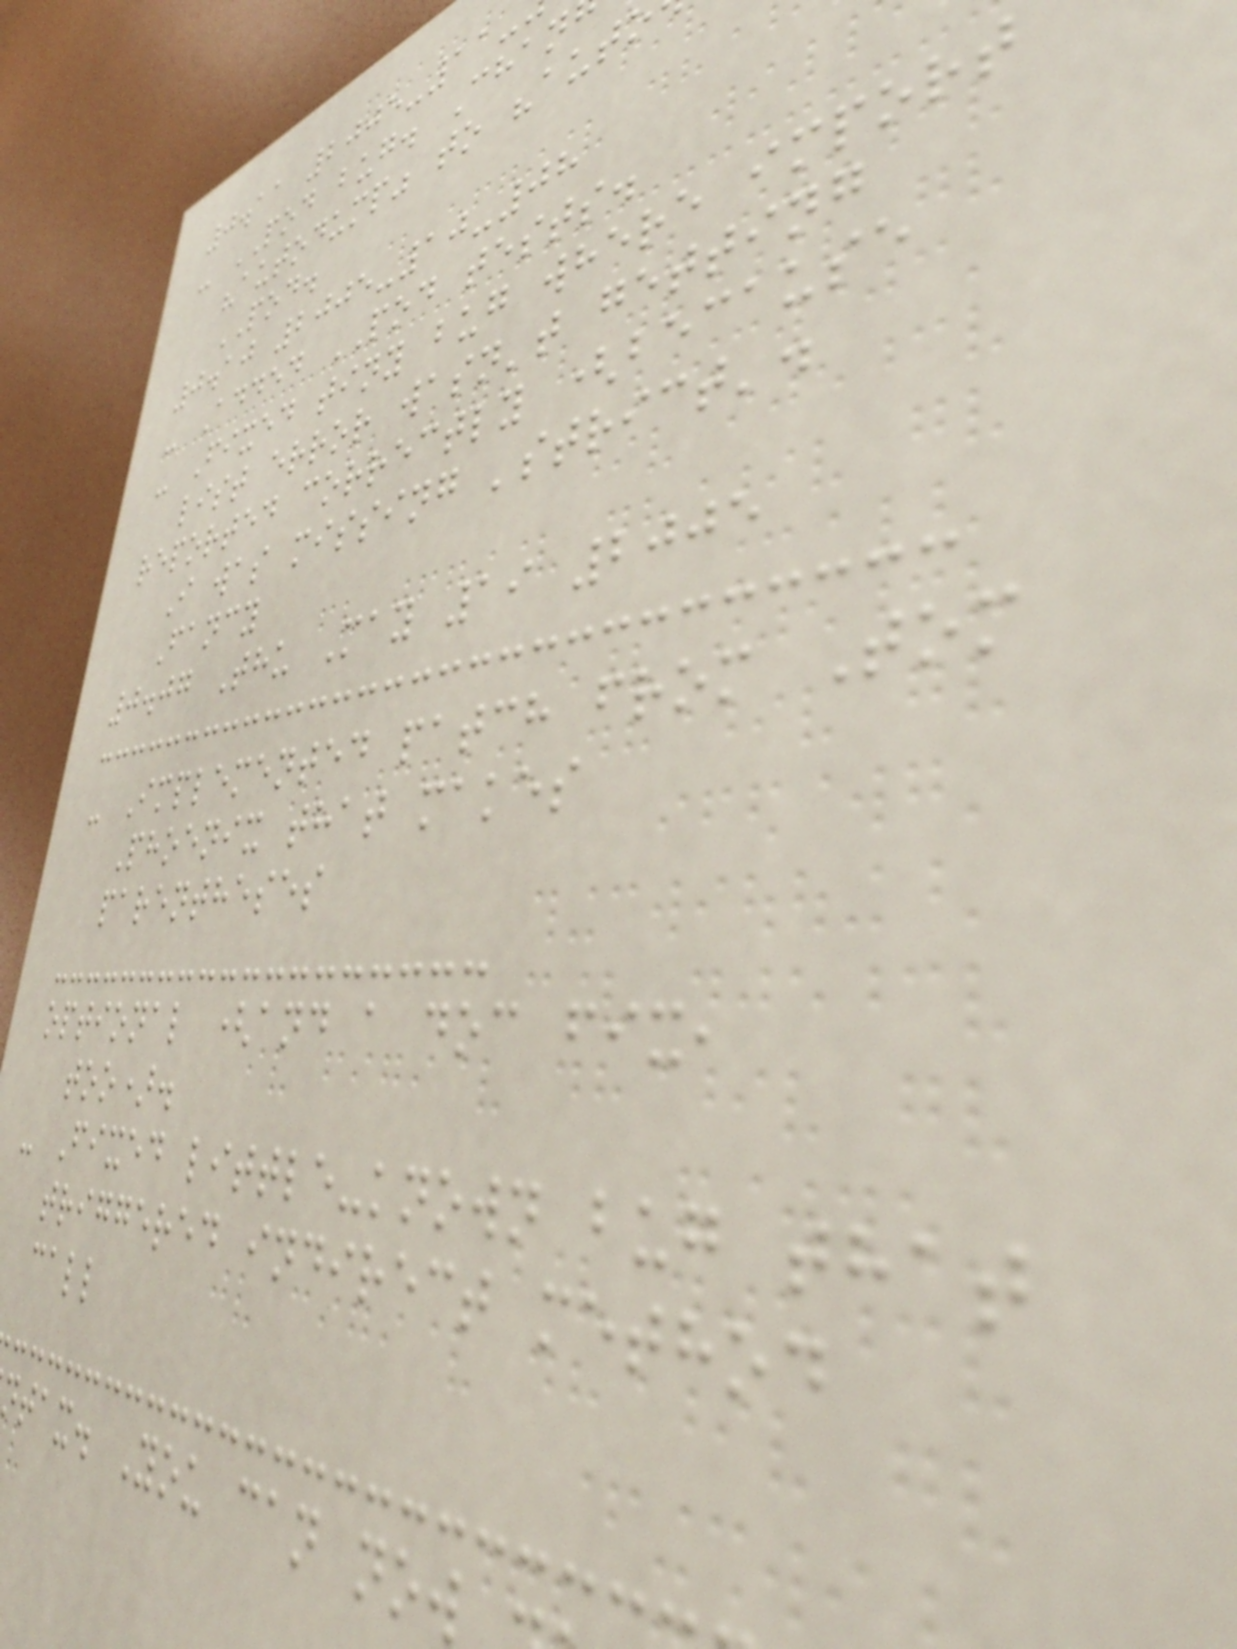0.11 2005-11-
- POD bug. Chan
"autodump" to "aut
POD.
0.10 2005-10-08
- Added POD tests.
- Fixed tiny bug where import
list error wasn't getting
reported correctly (because
I was missing 'strict'.
Fancy
0.07 Thu May 19 2005
- Implemented patch from Tom
Phoenix that makes
parentheses
optional (and a doc fix,
too).
- Fixed little-known bug that
triggered indirect method
call
tax. You can now
